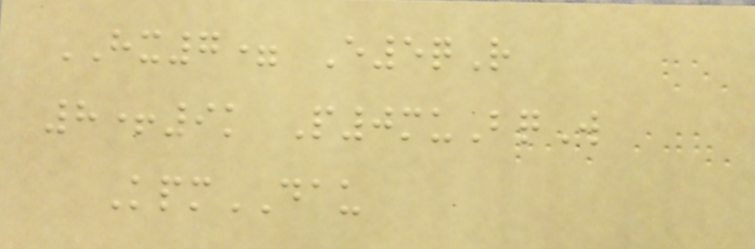HX7= E5qR
8+9k P0muBqW
KpmDAU
